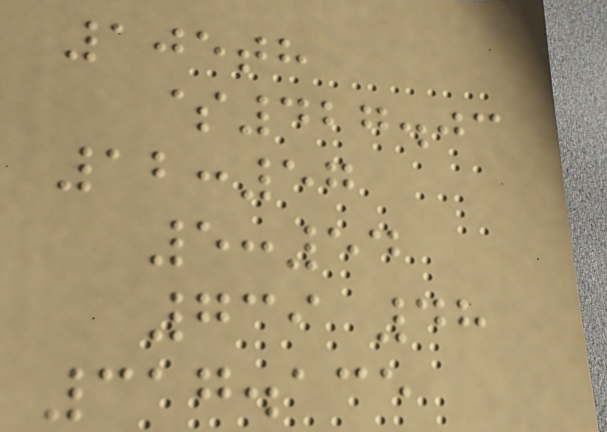105th
$427.03
12:57
5:54
739 48
317.135
